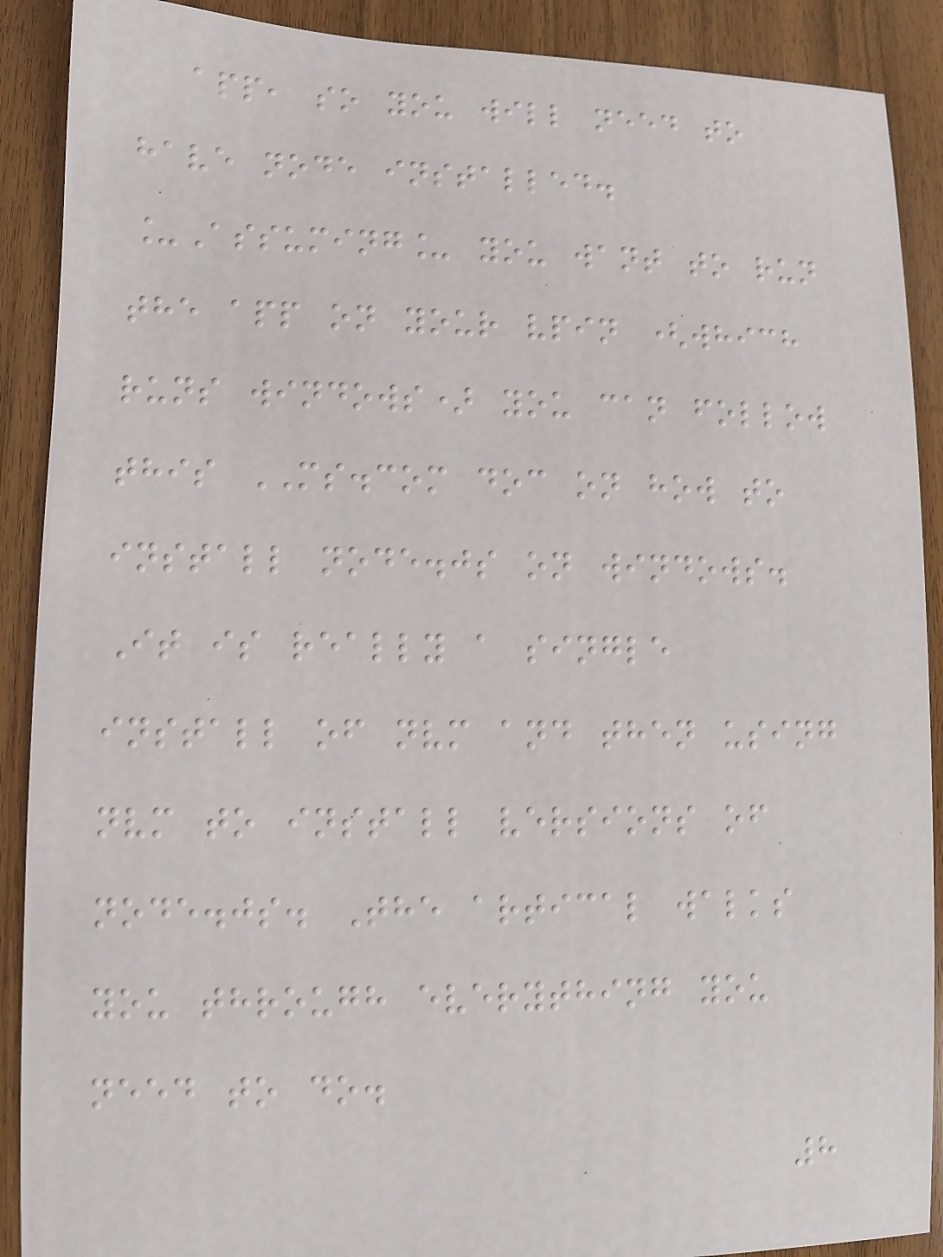app, so you will need to
have node installed.
_Assuming_ you want to run
the app on your vpin (which
runs windows) you can follow
this MS.com doc on how to
install node.js on windows.
It is really a single
install of nvm and then using
nvm to install versions of
node.js. The artical walks
you through everything you
need to do.
8
